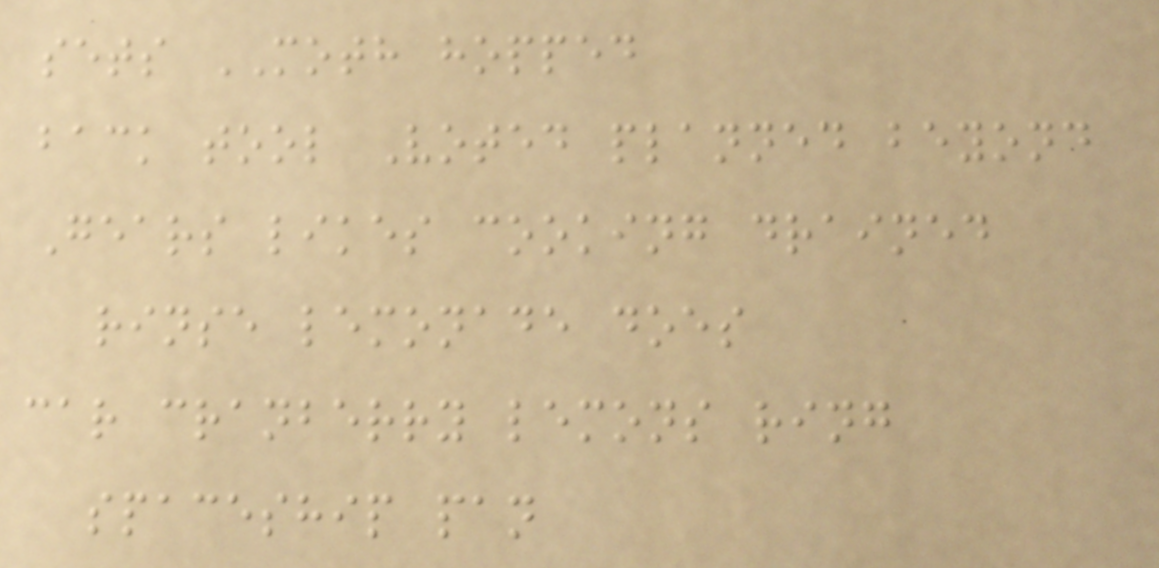sets MOTH hopped
back tool Voted planned beyond
Gears likes cooking drained
rinse lemonade does
car cranberry lemons ring
spaceship pan
